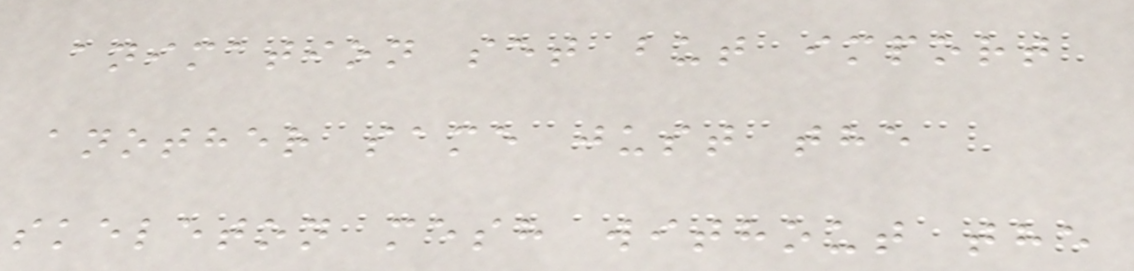animation set but import
another same just the
skeleton mesh without the
